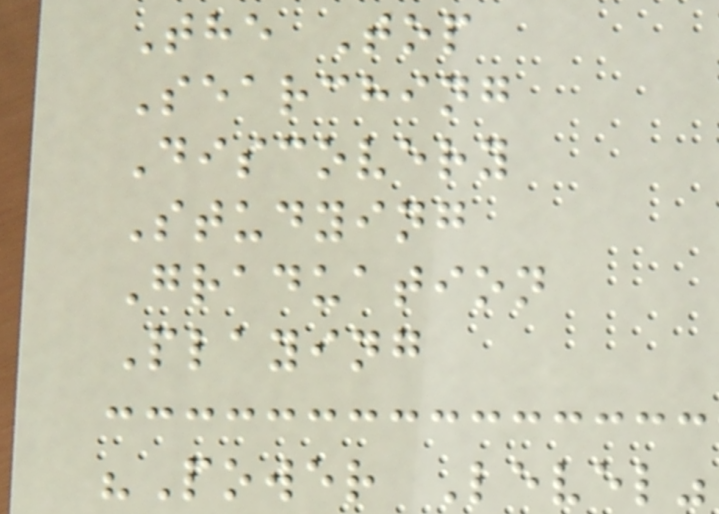The Top
Searching
Discovery
Studying
Graduation
Playing
"Power Level"
